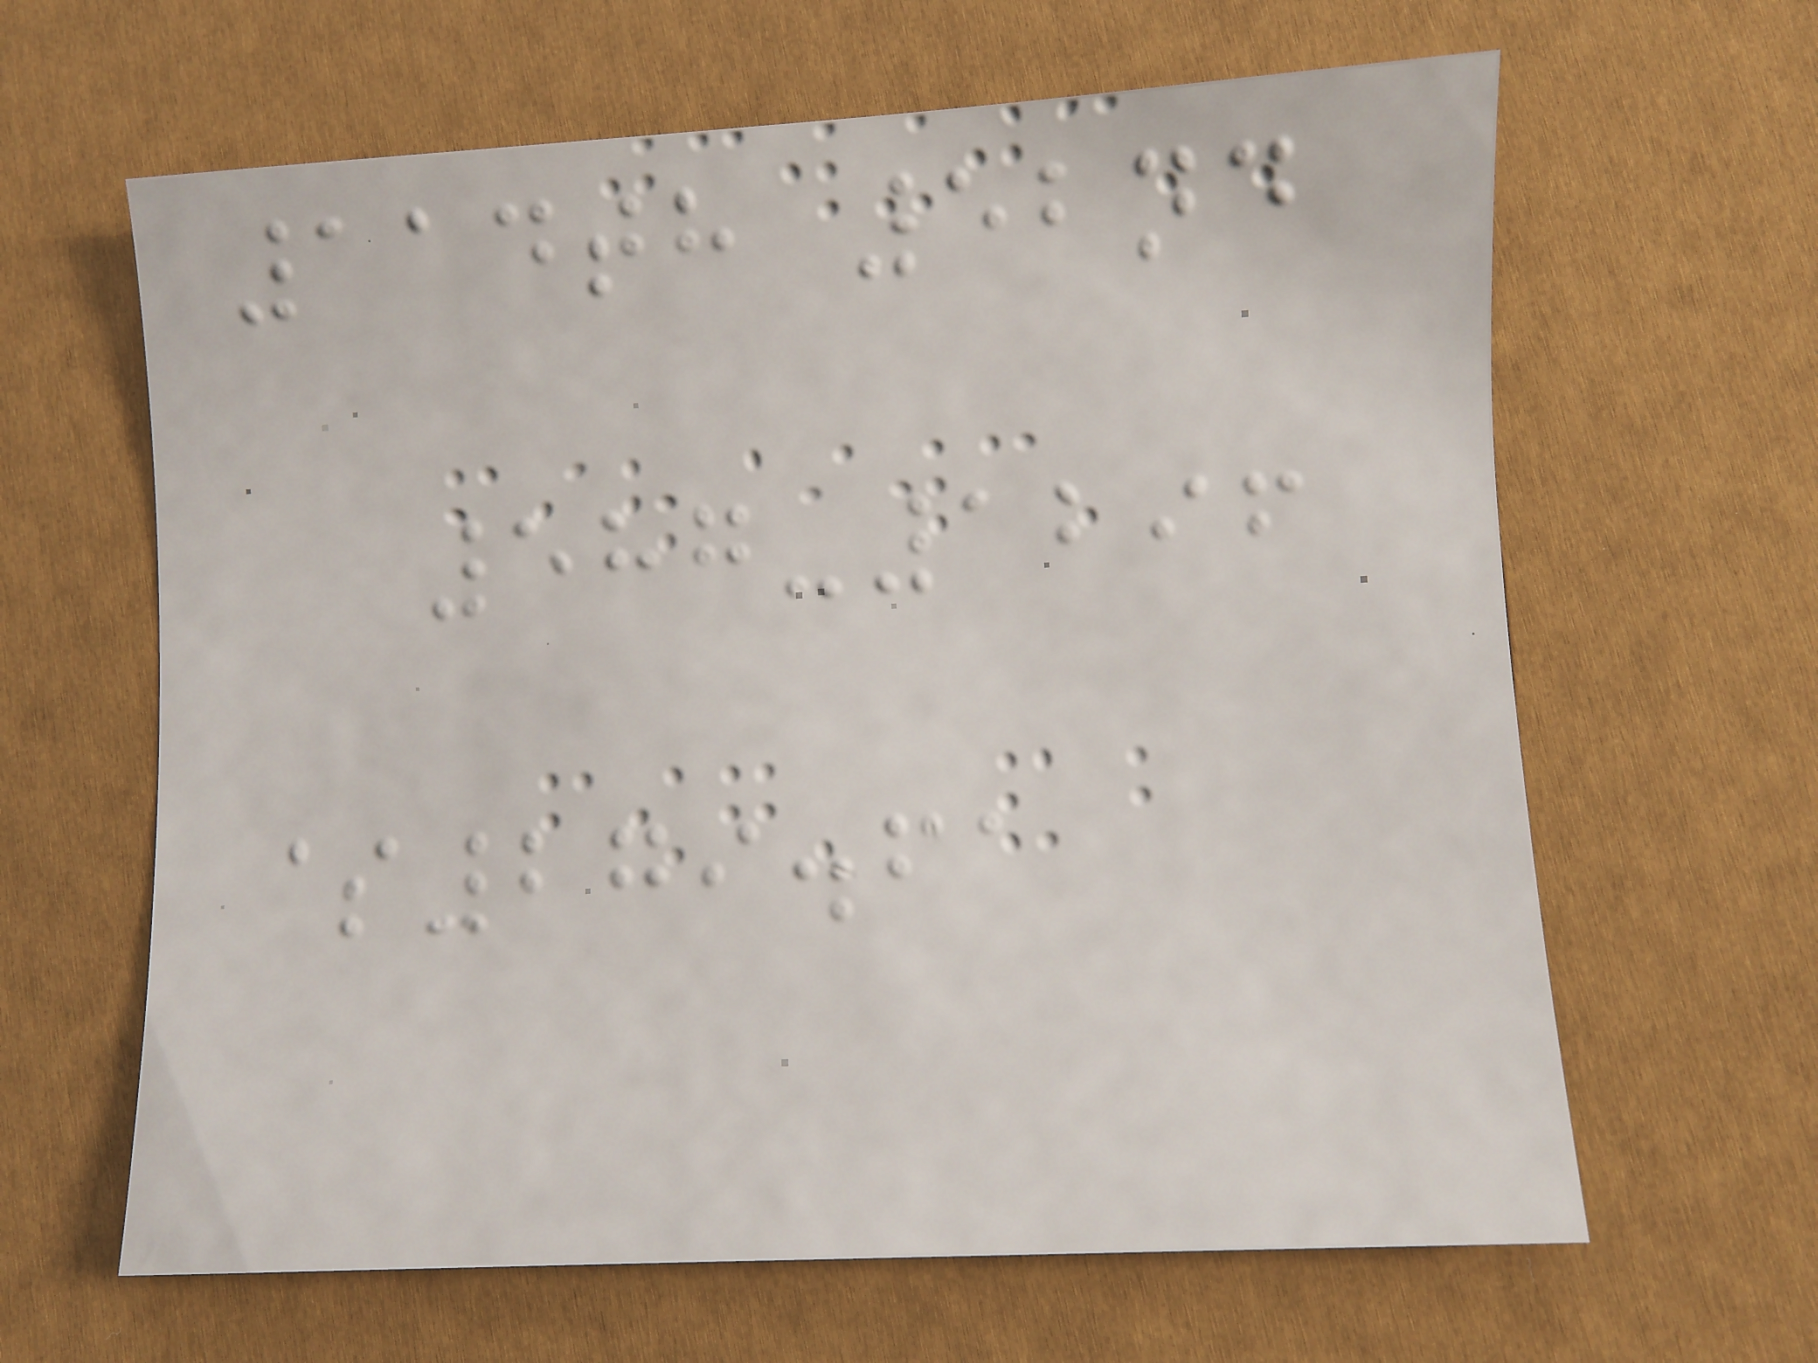114th 52nd
587-1296
$279.61
